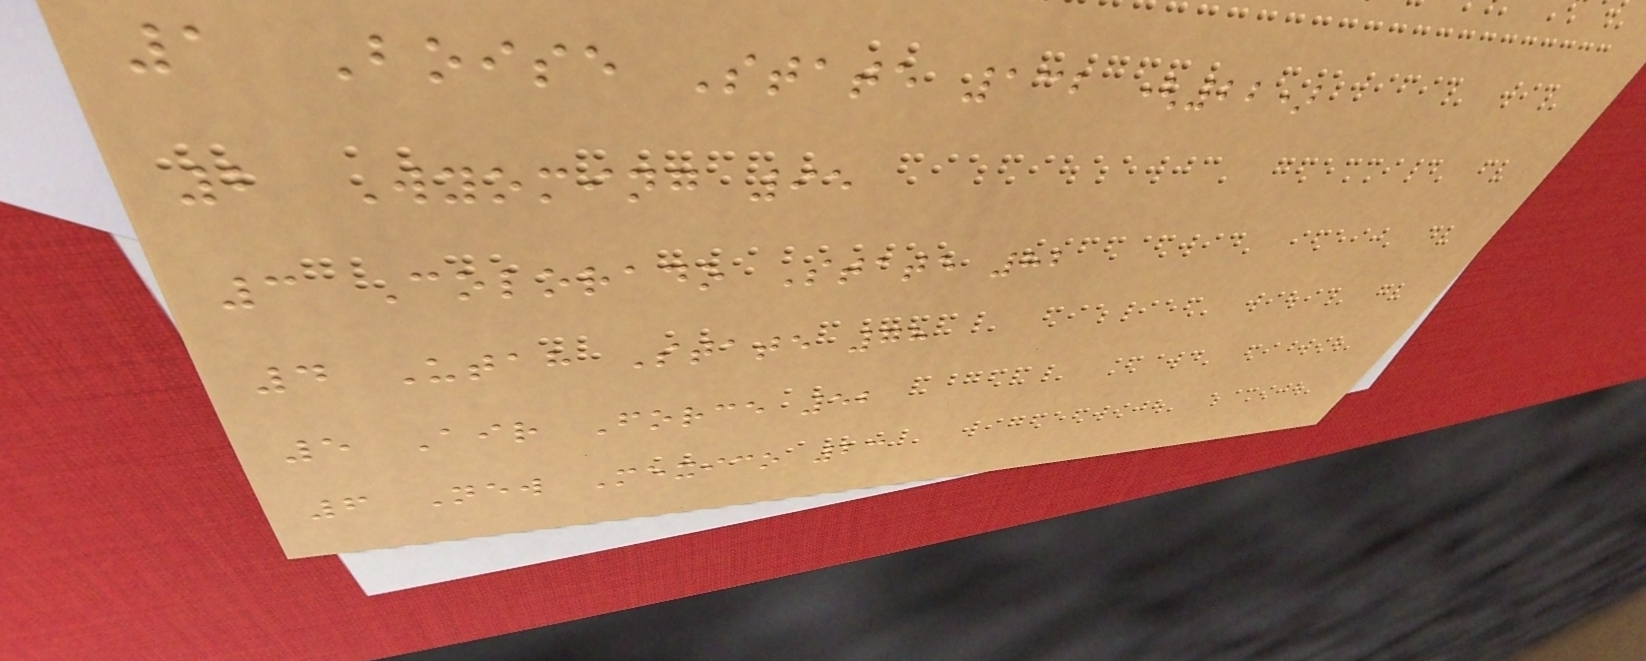1 Boise State 132 (22)
2 Wyoming 95
3 Colorado State 82
4 Utah State 78
5 Air Force 52
6 New Mexico 23
